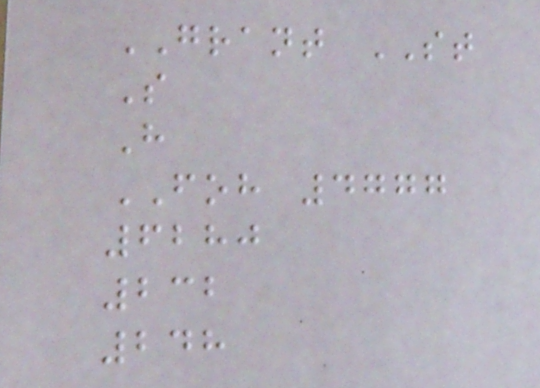GRANT ST
S
H
FOH 4777
6280
232
248
